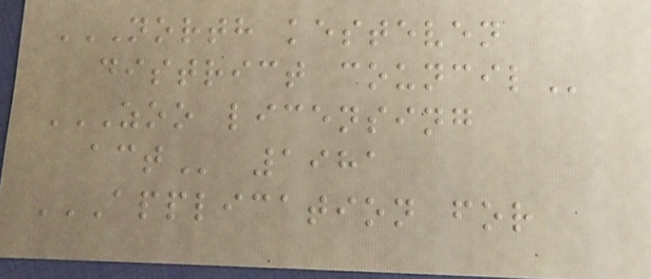NORTH KESTEVEN
DISTRICT COUNCIL
ZOO LICENSING
ACT 1981
APPLICATION FOR
